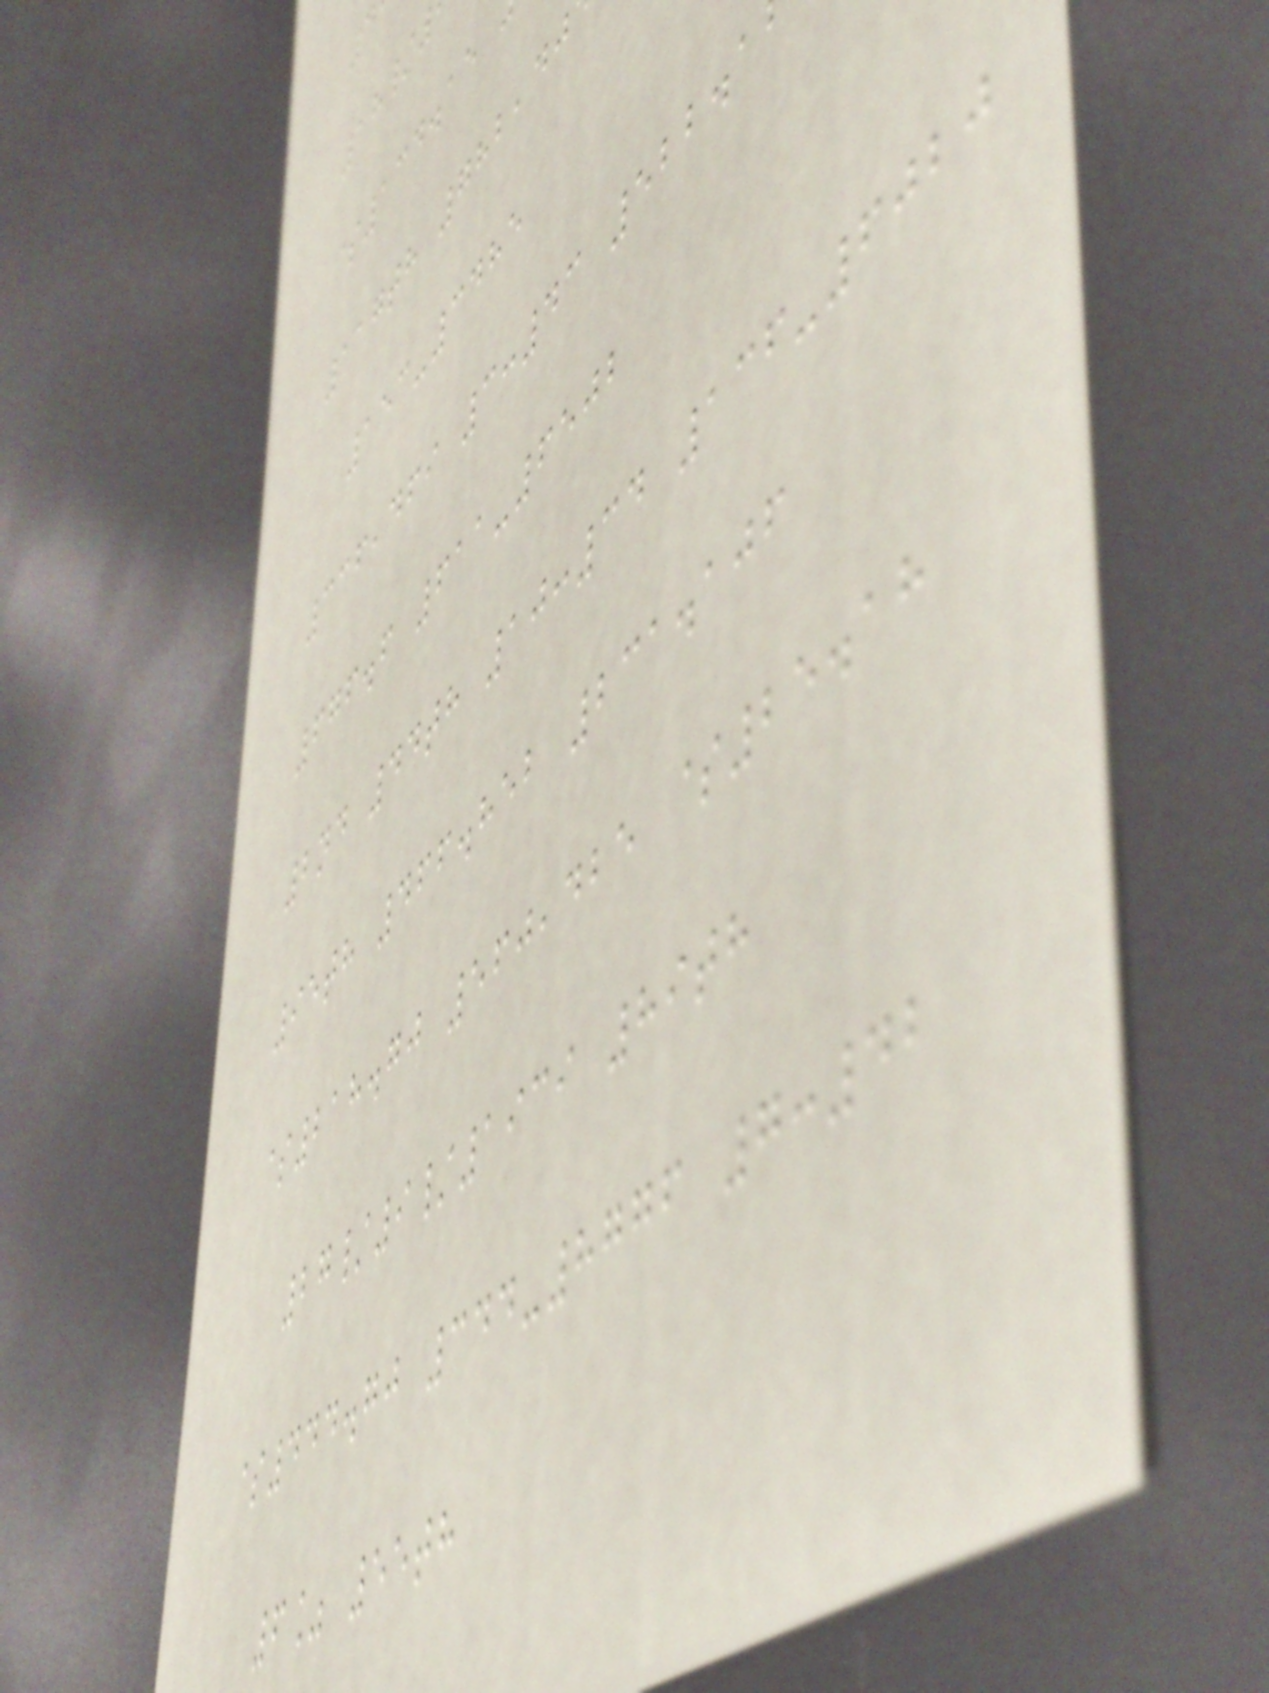$134.15
117th 782,40
153-3485
336,469 3:43 522.1
676.6 611-6502
2nd 44th 10:34 136-6020
95th 466.852 231.106
$218.70 560,425 $25.18
27/9/1939 89th
$444.70 344-8776 7:42
6% 55th
